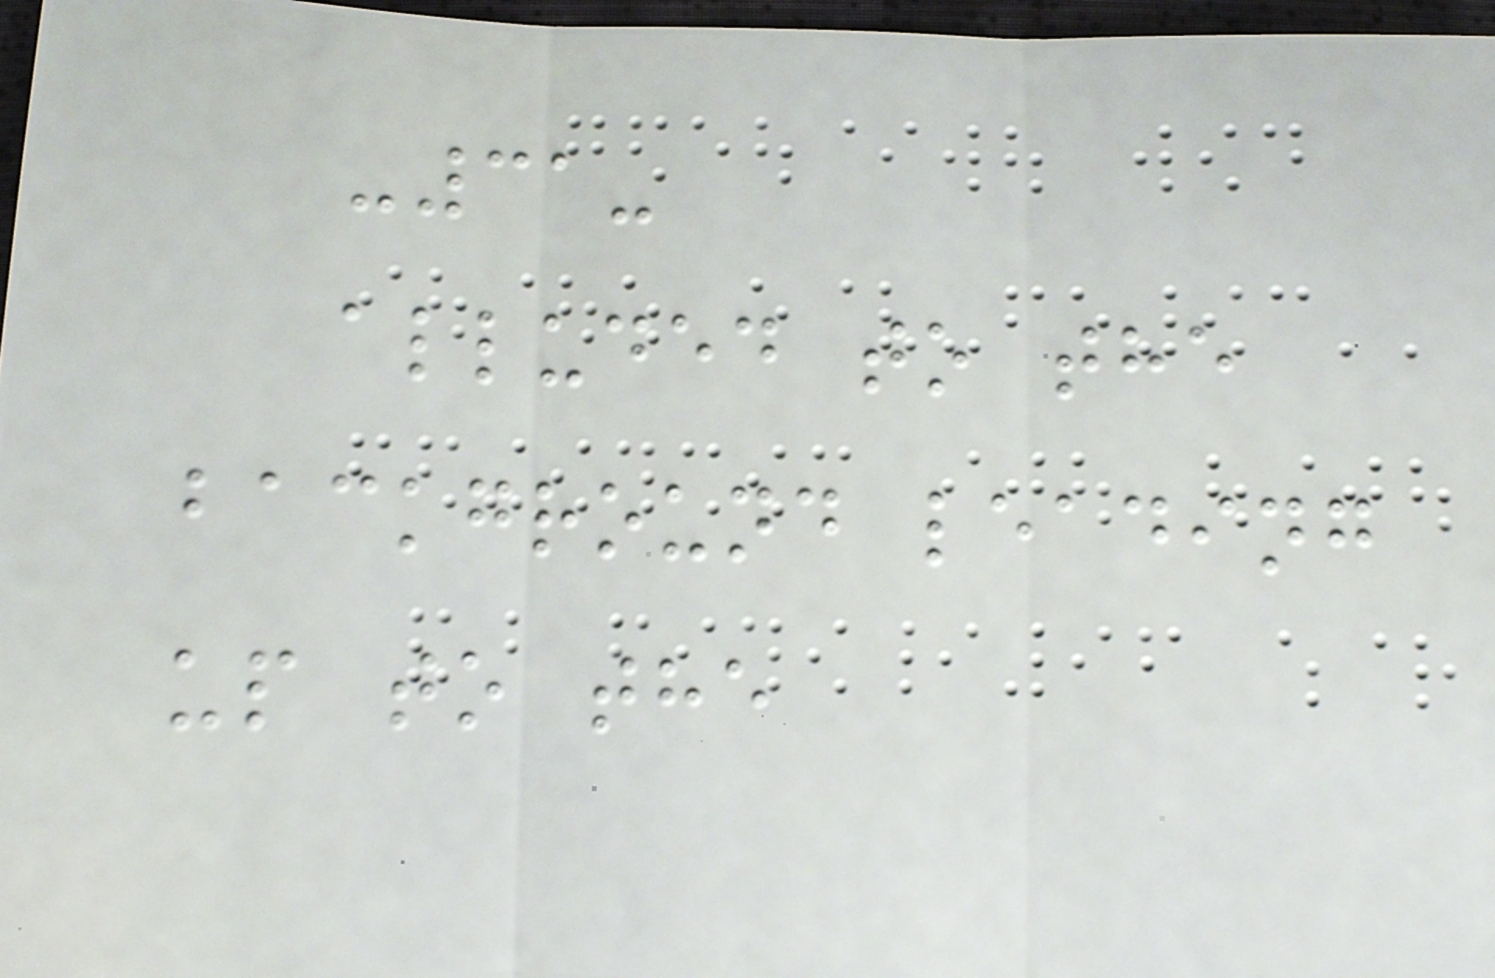-31-
alluded to the
background leading
up to the
